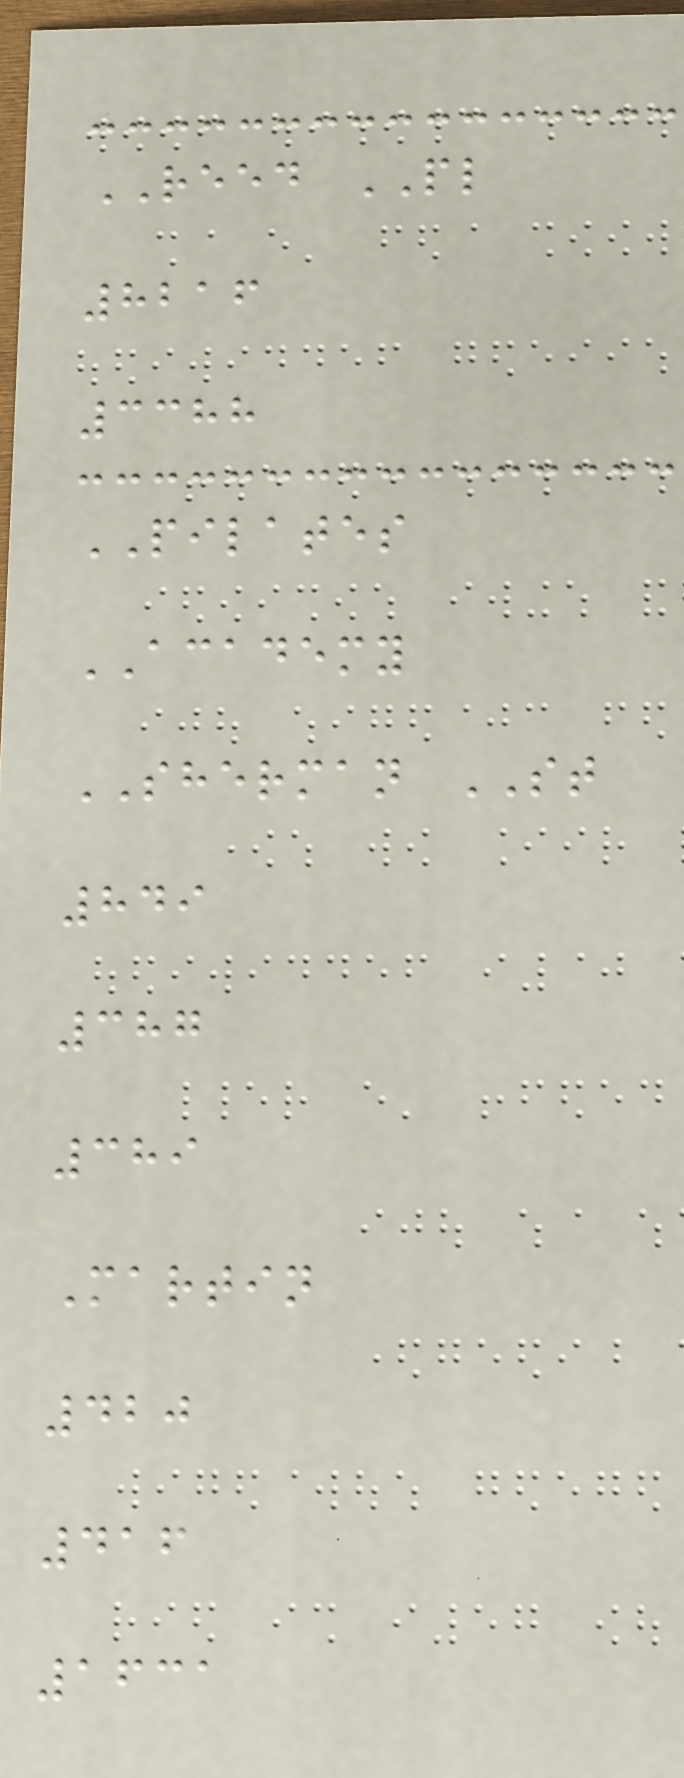REED PL
8216
3388
PILATES
ACADEMY
SHERMAN ST
849
387
389
Martin
420
416
1631
